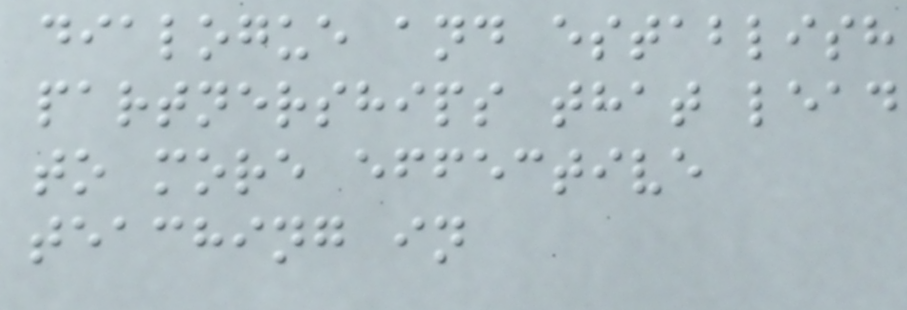dialogue and establish
partnerships that lead
to more effective
teaching in
